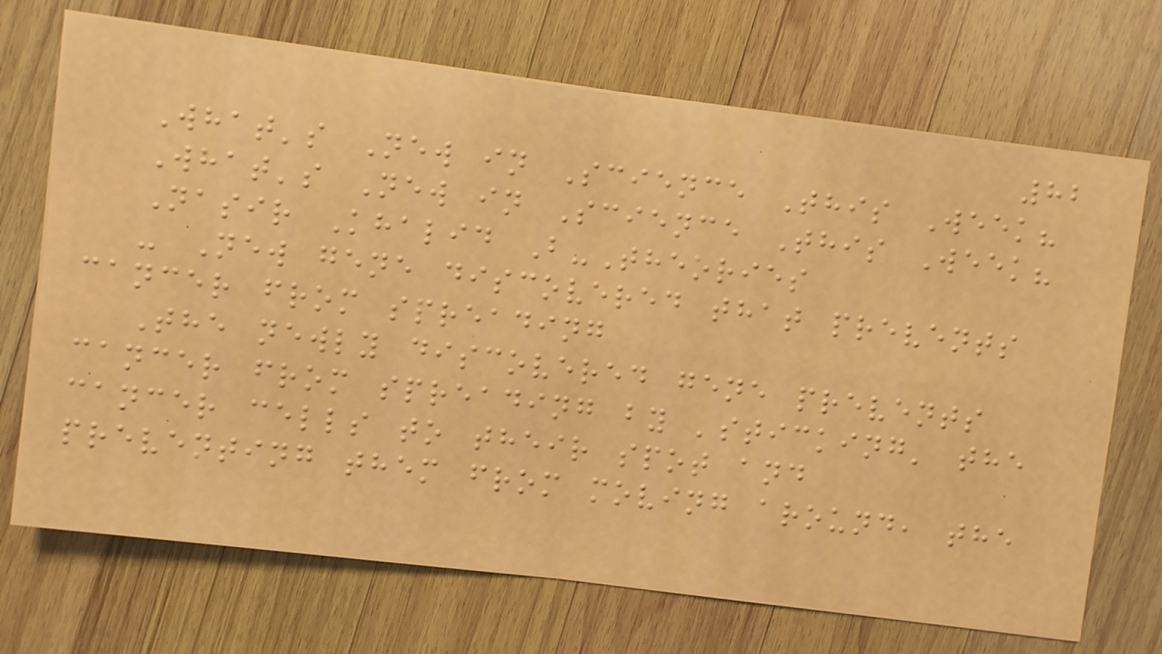82
What's New in Science This Week?
What's New in Science This Week?
Nasir Khalid B-Theories
- New gene discovered that prevents
cancer from spreading
The newly discovered gene prevents
cancer from spreading by 'sticking' the
cancer cells to their spot and
preventing them from moving around, the
